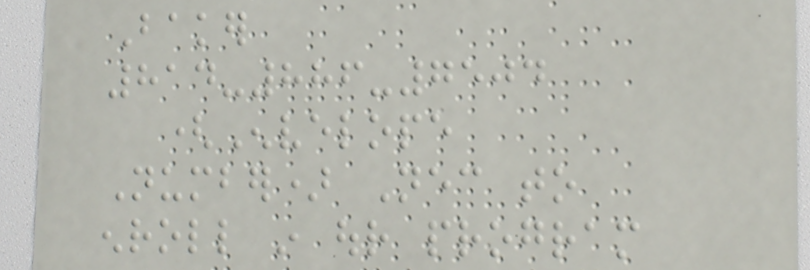Baker
814-886-7504
(Envelope
Number) Necessary to
enroll in our program
